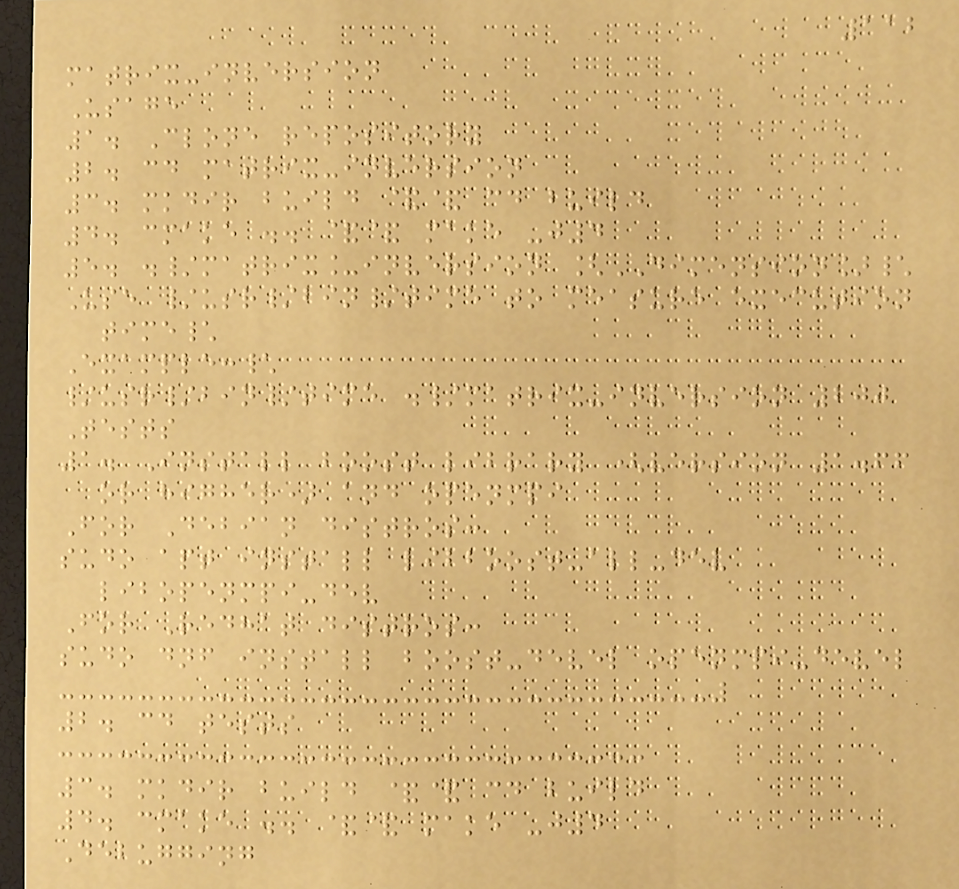112
matrix-inversion
Usage
1. Clone repository
2. cd matrix-inversion
3. mkdir build && cd build
4. cmake .. && make -j4
5. ./matrix_inversion [DIMENSION]\
Use /usr/bin/time to measure execution
time\
Example:\
/usr/bin/time ./matrix-inversion 200
Tests
1. Install boost library (version 1.66
or higher) and openmpi
For Debian distros:
sudo apt install libboost-all-dev
libopenmpi-dev
For Redhat distros:
sudo dnf install boost-devel openmpi-devel
2. cd tests
3. mkdir build && cd build
4. cmake .. && make -j4
Debugging
